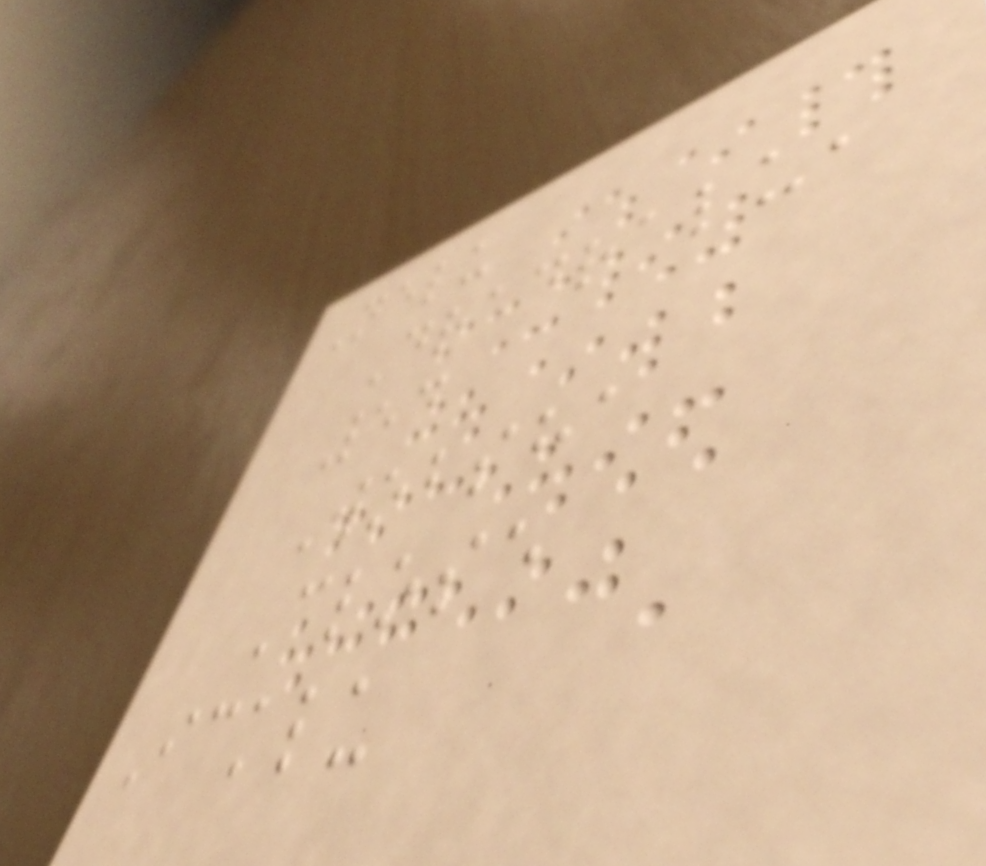Nelu
Dradralu,
54
Wobsha
Close
Icklu
